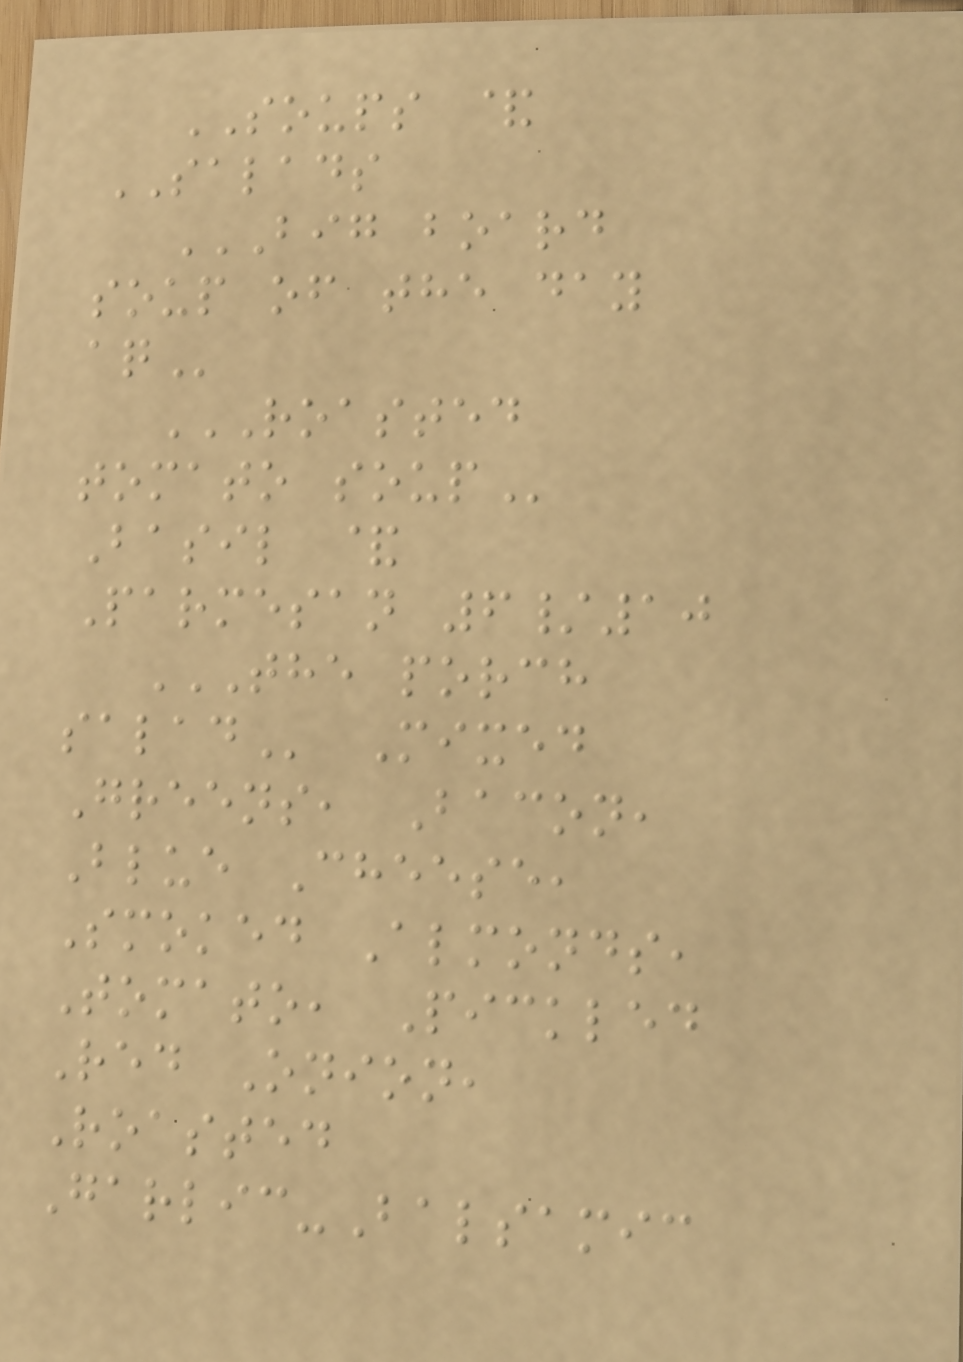SOUPS &
SALADS
BIG BOARD
SOUP OF THE DAY
AQ
ROASTED
TOMATO SOUP
Basil &
Parmesan 6/10
THE PORCH
SALAD Mixed
Greens, Bacon,
Blue Cheese,
Smoked Almonds,
Tomato, Pickled
Red Onion,
Roasted
Garlic-Balsamic
